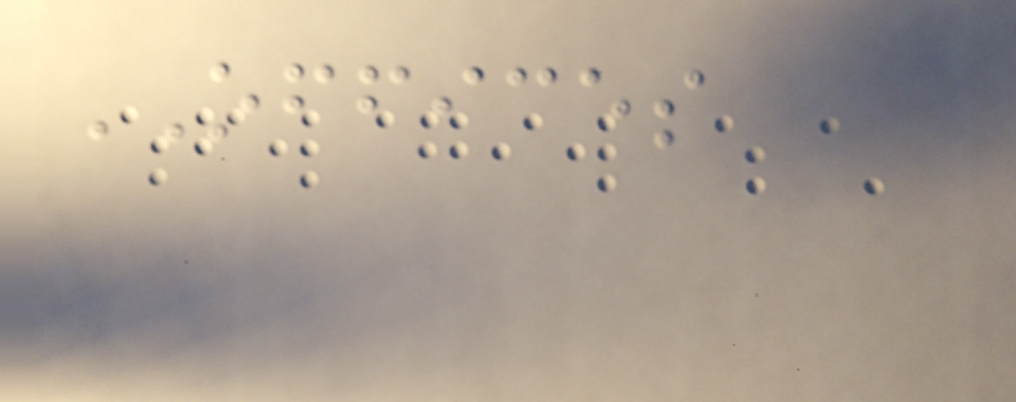OFFICES
